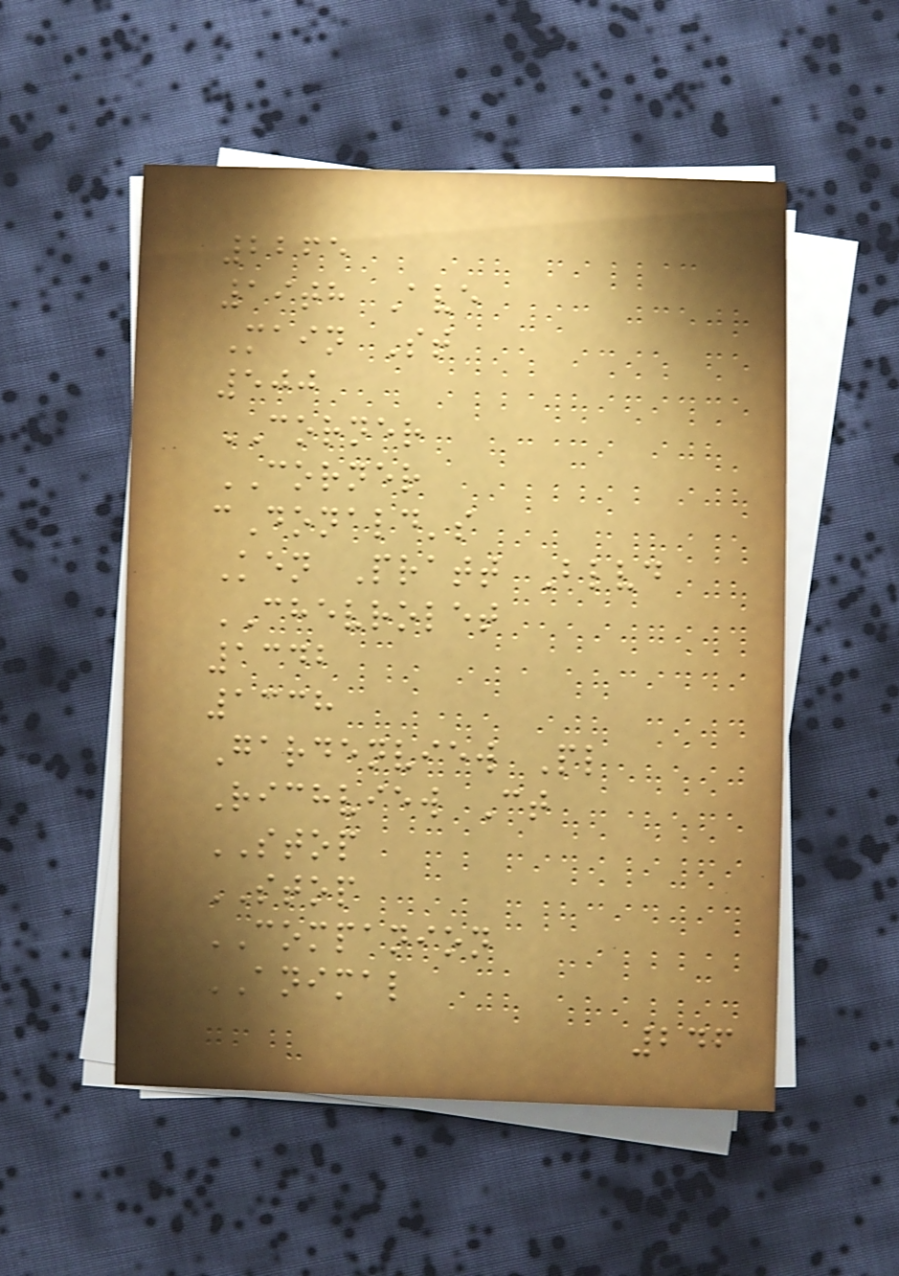2265
19th Ave
Main St
500
CORNER
CORNER
cDonald's
Ken Pratt Blvd
CHEVROLET
1342
1338
Gardenview Pl
Richview Ct
STOP
STOP
COMPANION
ANIMAL
246
